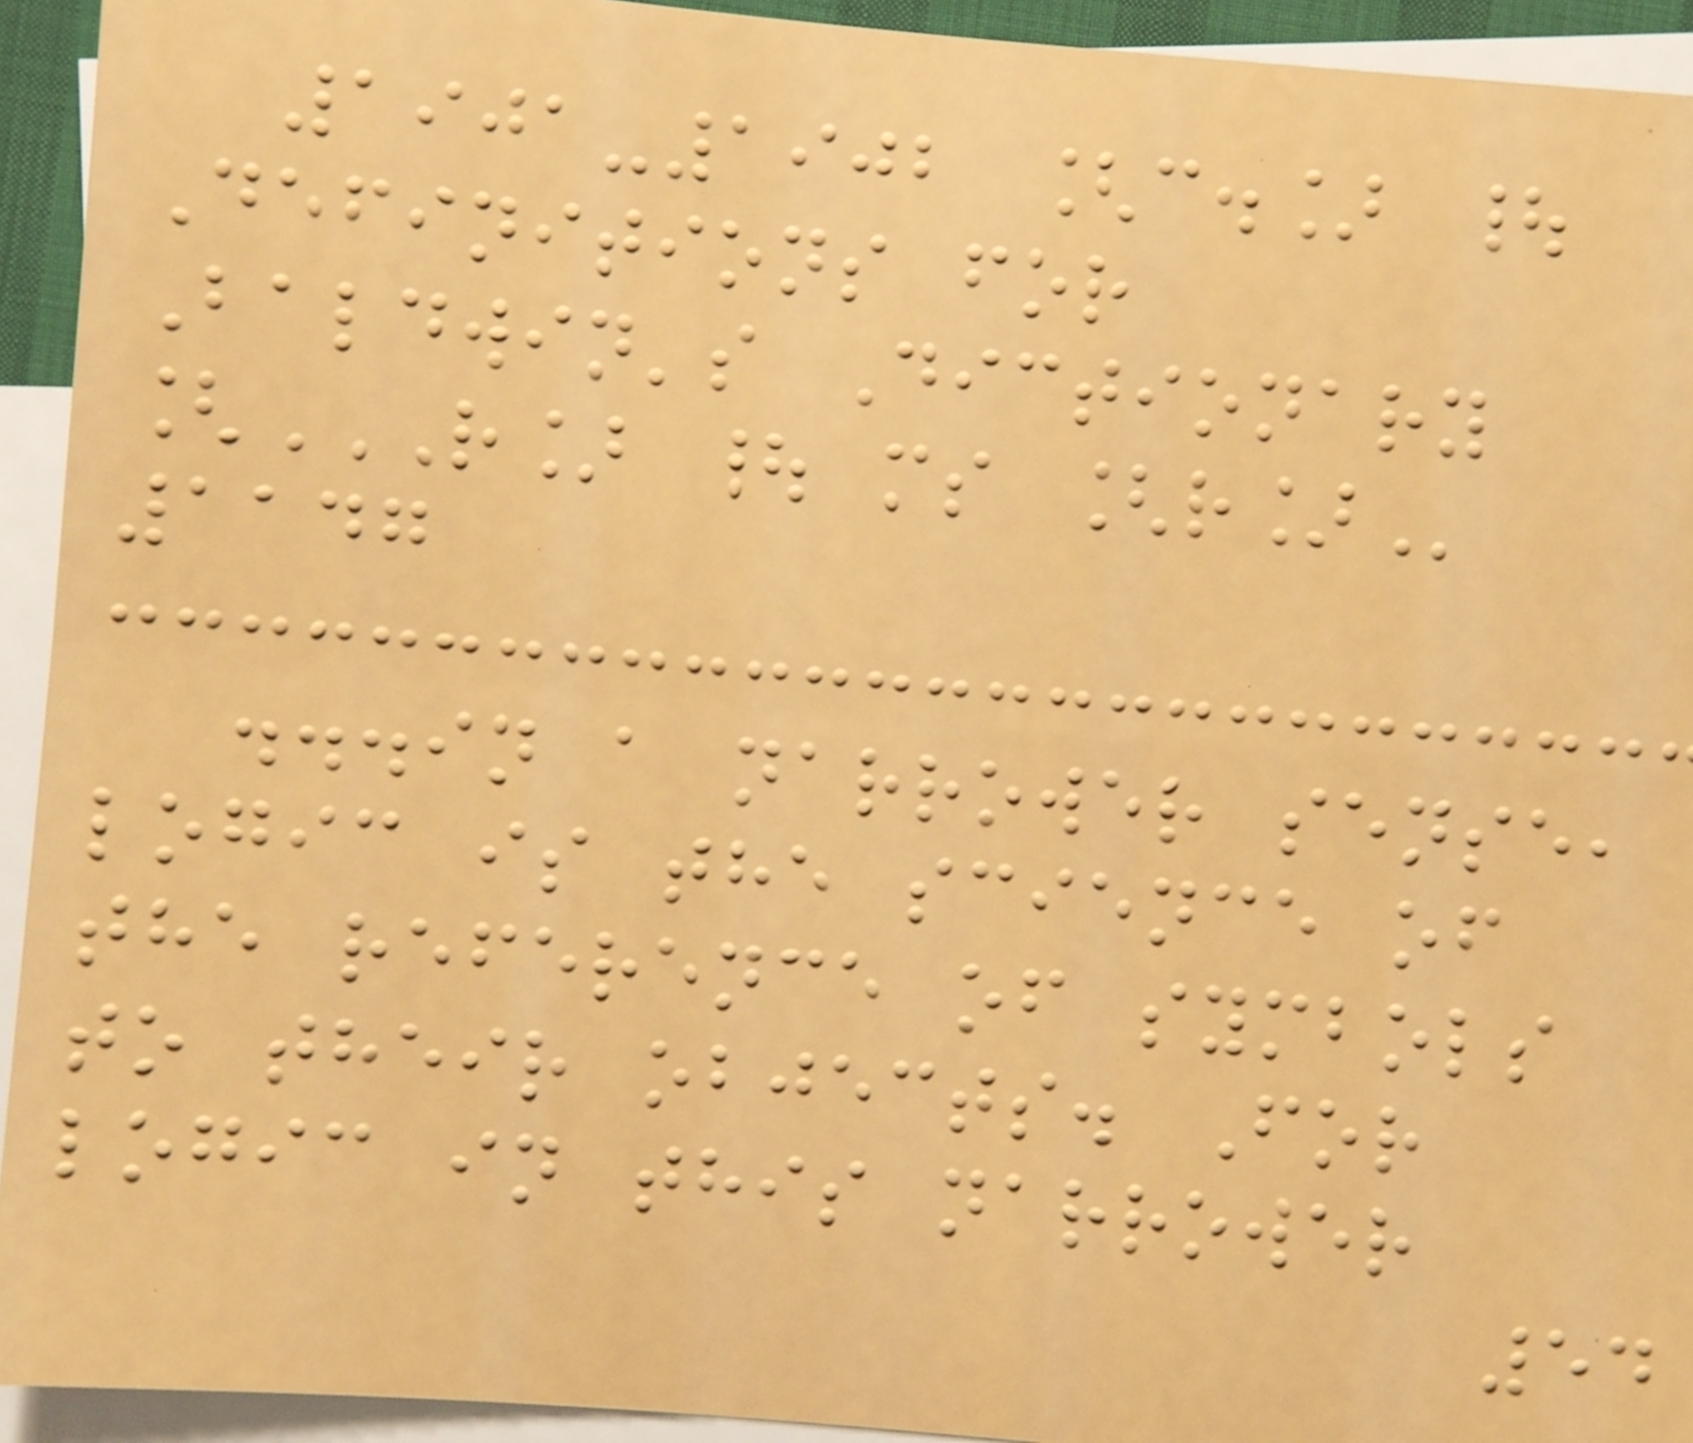1901-1902 [c.] |
Definitions for
Baldwin's Dictionary
[R] | MS [R]
1147
...in a narrower sense,
logic is the science of
the reference of symbols
to their objects. For
logic in this narrower
54
